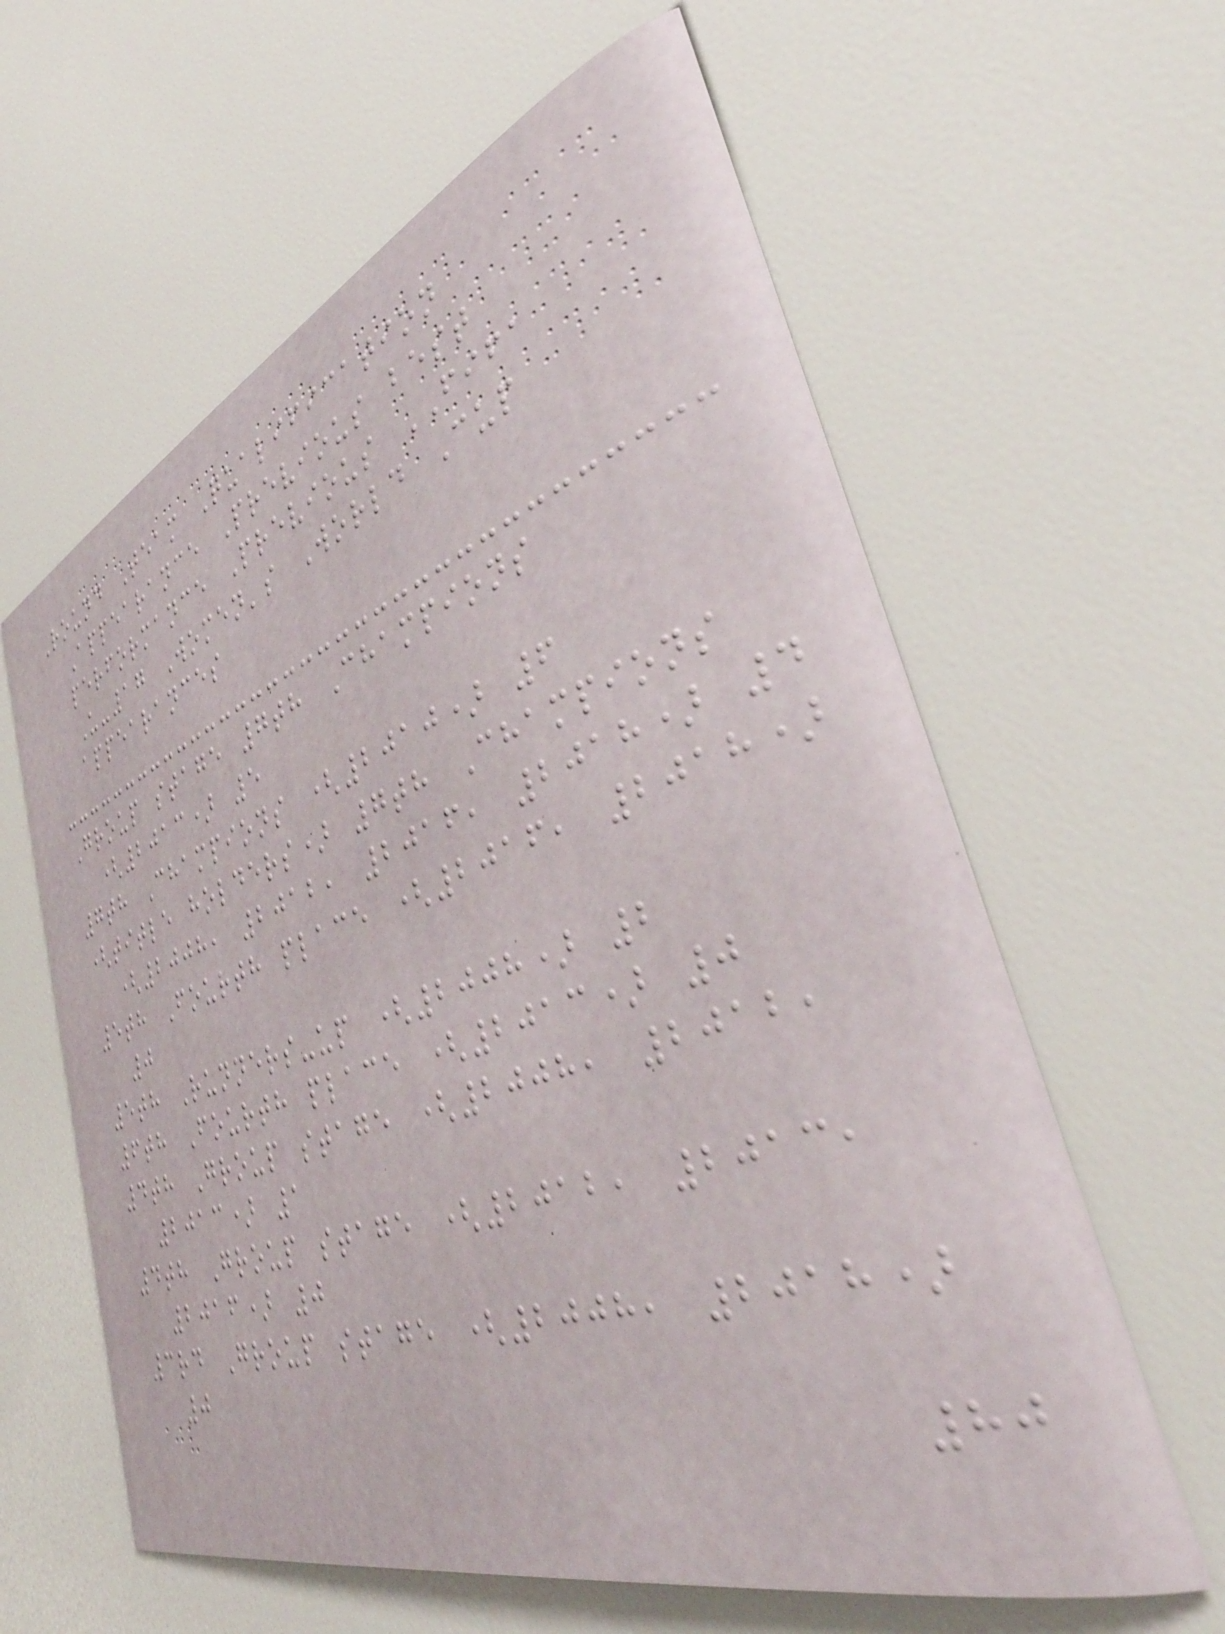Round Team Qualification
Appearance Previous best
performance Previous FIFA
U-17 Women's World Cup
appearances
Group stage 7th Champions
(2013) 5
7th Champions (2010) 6
(title holders) 7th Champions
(2008, 2012, 2016, 2018) 4
5th Fourth place (2016, 2018)
0
5th Runners-up (2008) 2
6th Fourth place (2013) 0
4th Group stage (2008, 2012,
2013) 1
4th Group stage (2012, 2013,
2016) 0
3rd Group stage (2008, 2018)
0
80
